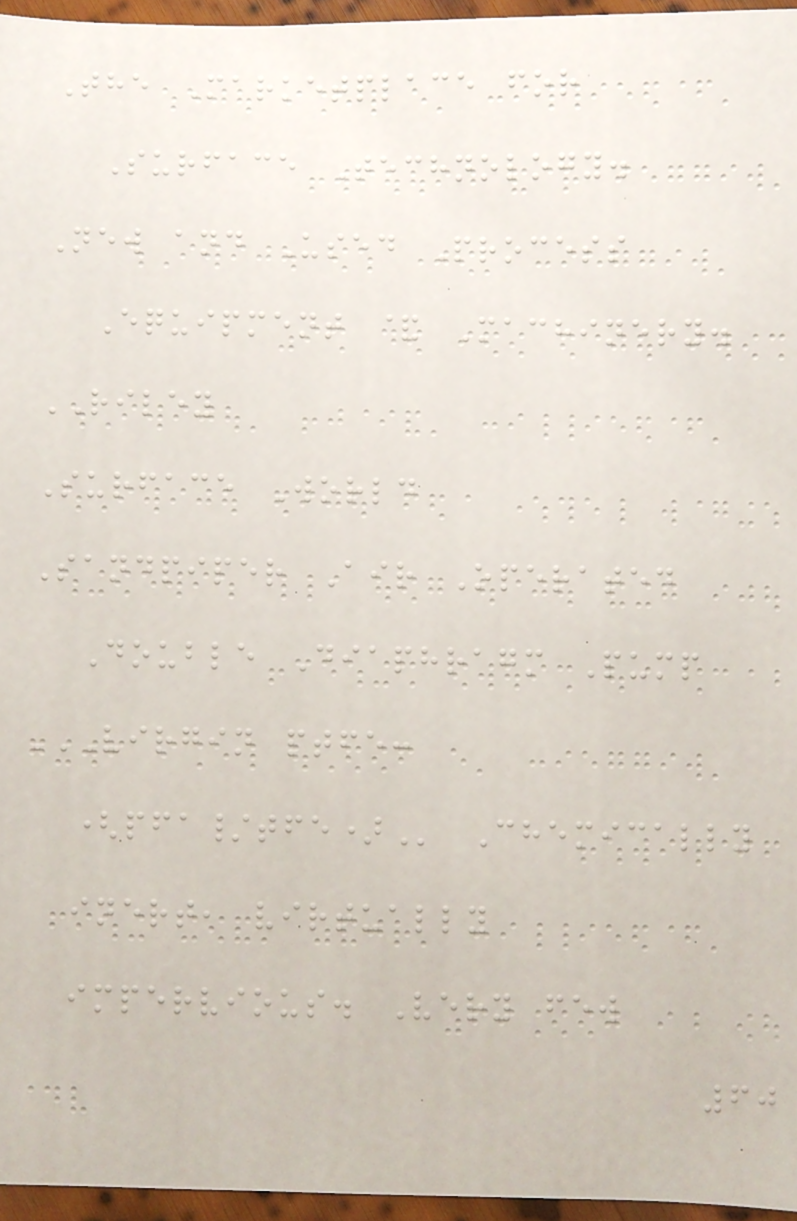The Marketplace for
Surface Technology.
New and Used Process
Equipment & Machinery.
RILEY
Surface World
Sandpiper Air Operated
Double Diaphragm Pump
VIRGIN PTFE:
(PFA/TFE) Chemically
inert, virtually
impervious. Very few
60
